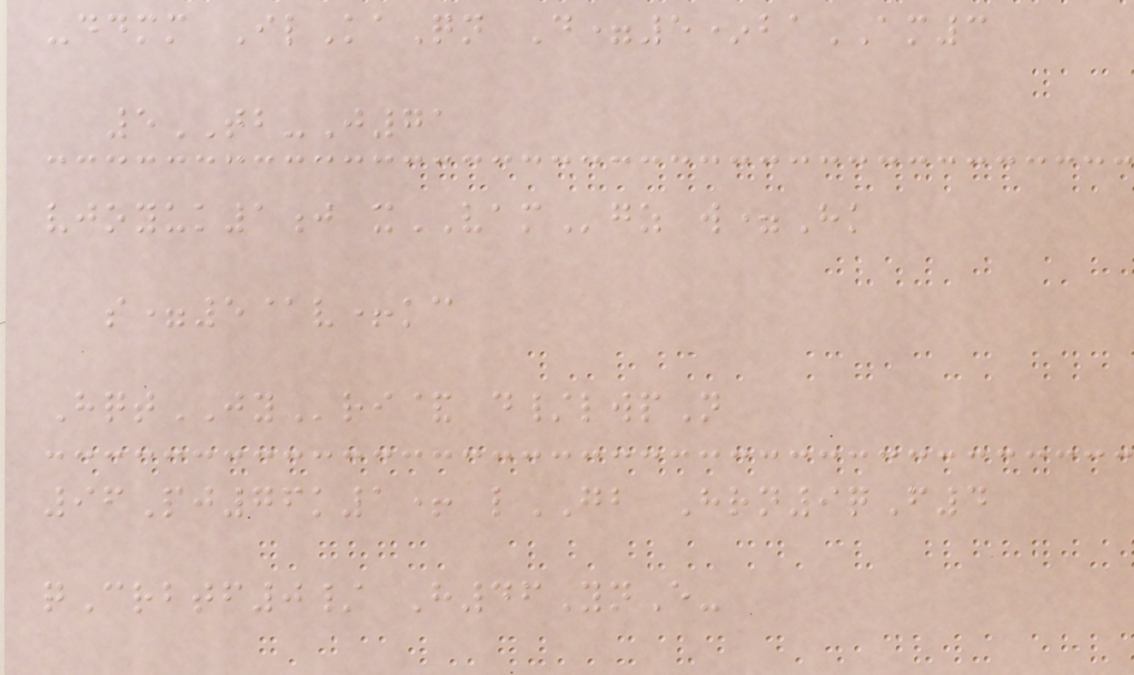-ddmm IlKaQn D=5*baAM3
5TB-J71
vjoyuk1j xVAMgz w=Hk
s=5@v+kc
HqtJYri& d/lwpN
96Pj76k1+ lGB Hrn9qF4
qCrbtf0/ H46YnE-
